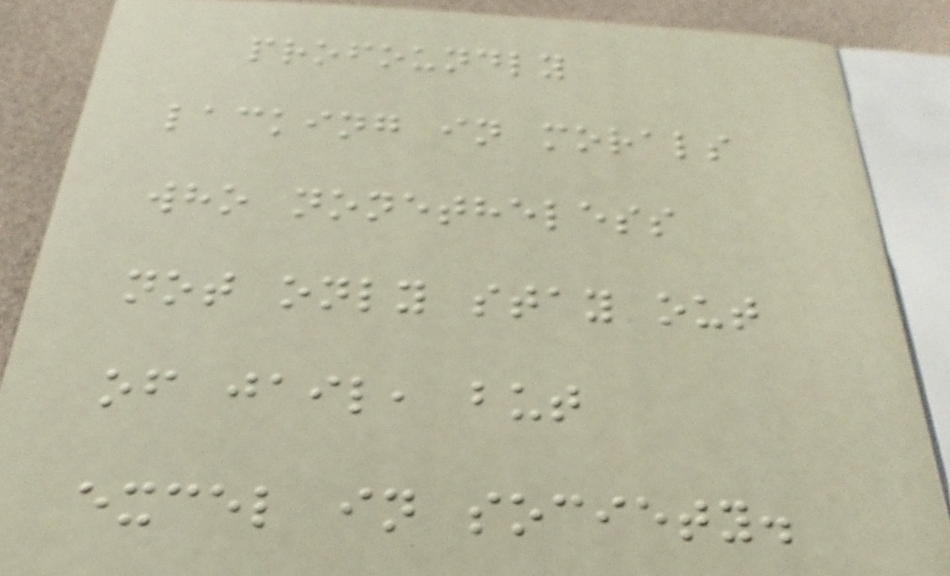profoundly
lacking in morals
who nonetheless
not only stay out
of jail, but
excel in society.
